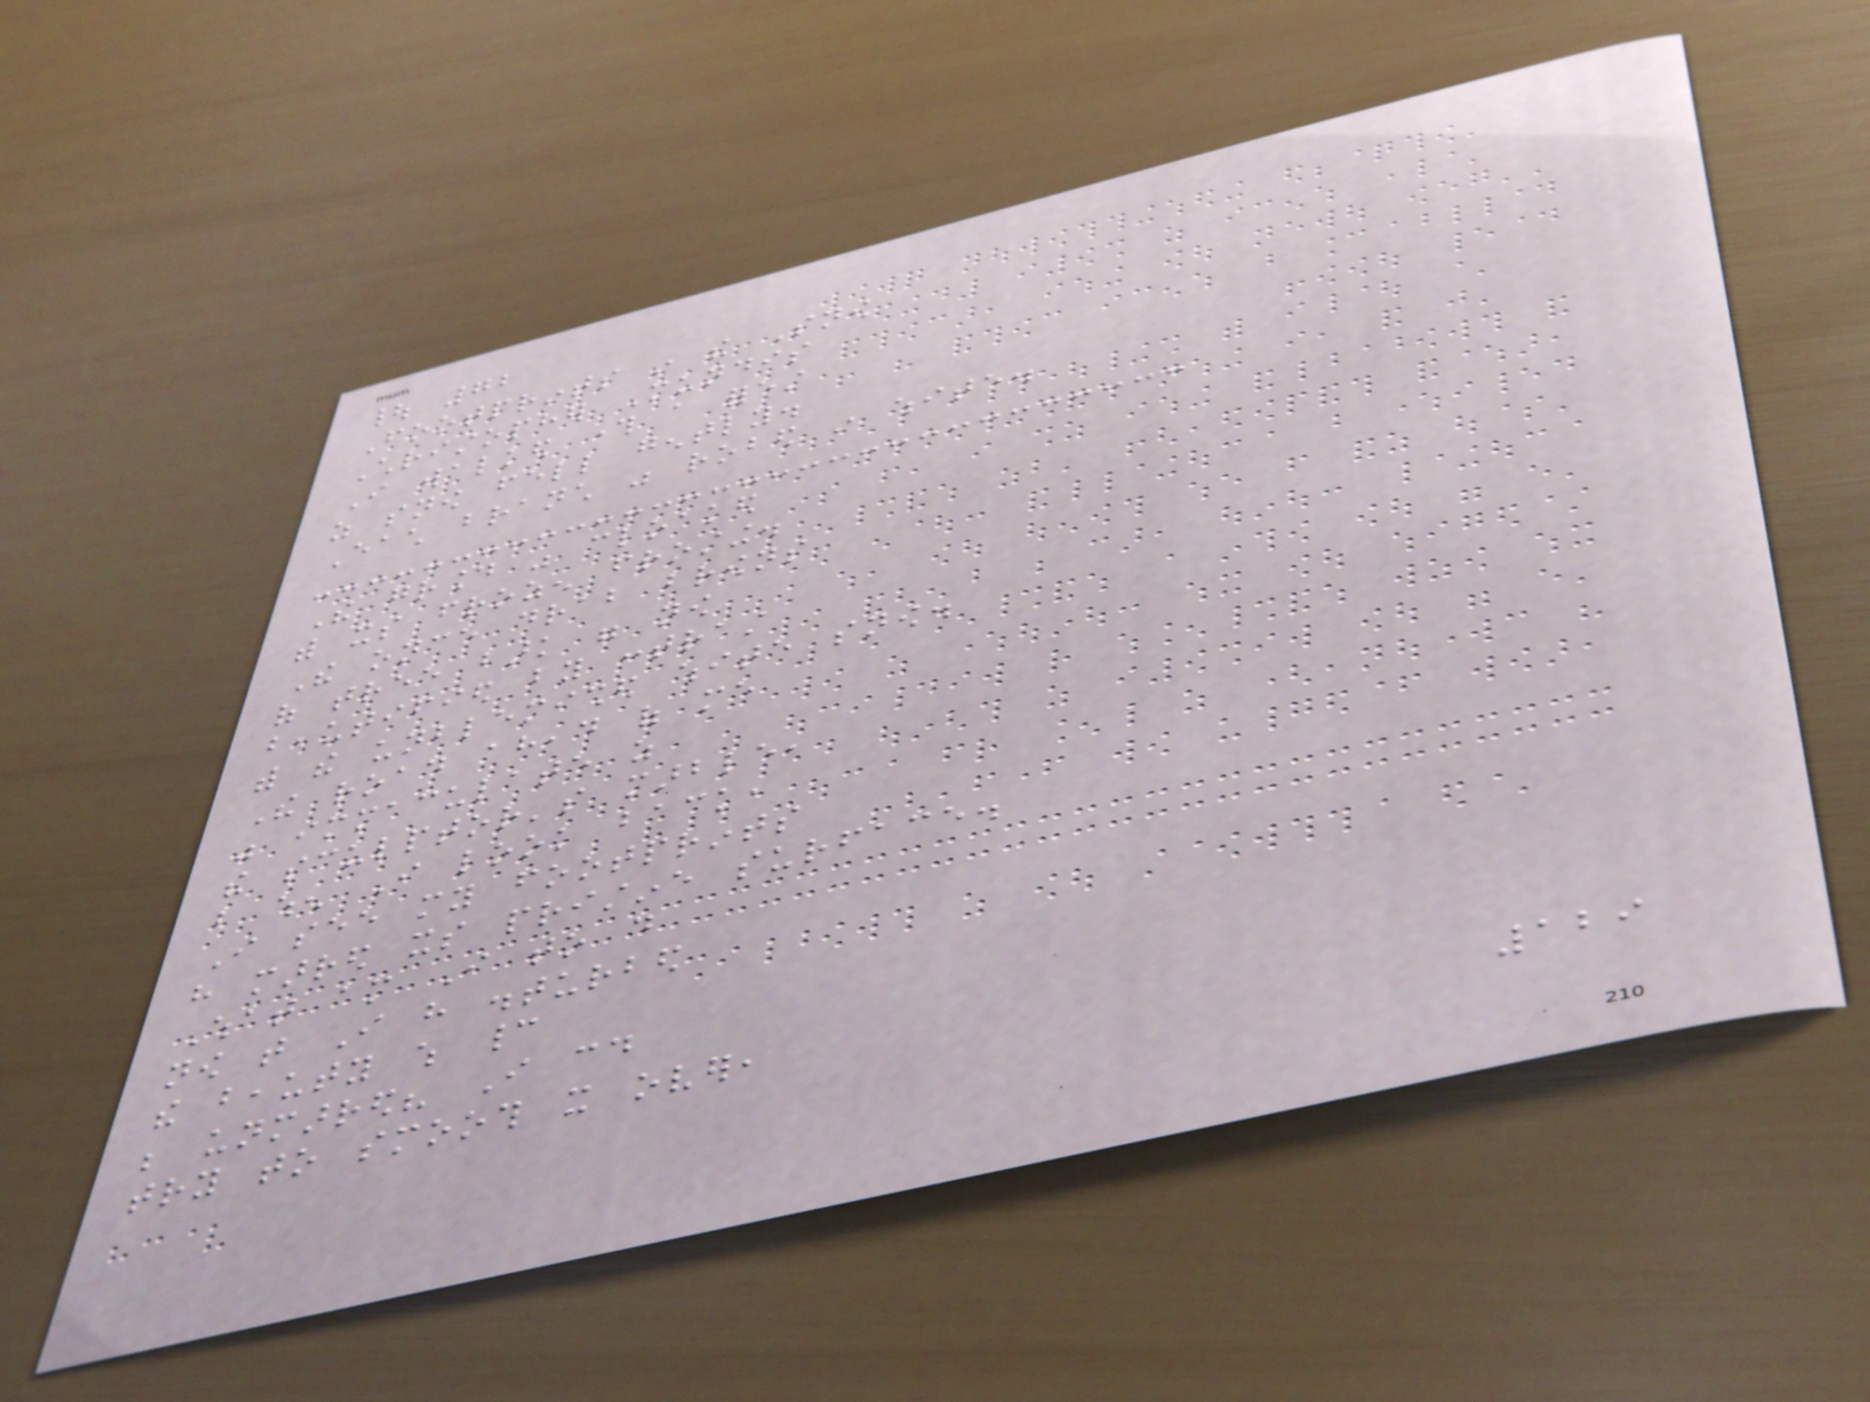| 72
Footprints in the Snow
Christopher Mundis
I walked through a forest
as snow fell gently.
Each branch was robed in white.
The ground was cloaked
with its frozen frosting.
The once drab browns
of tree bark were now
beautified by contrast
with the unblemished white snow.
The road ahead of me
was immaculate as
the sculptor's marble,
but when I look back,
I see my footprints
have marred its pristine surface.
What am I to do
now that I have disturbed
the beauty which cannot
be unmarred? I could
try to smooth it over,
129
